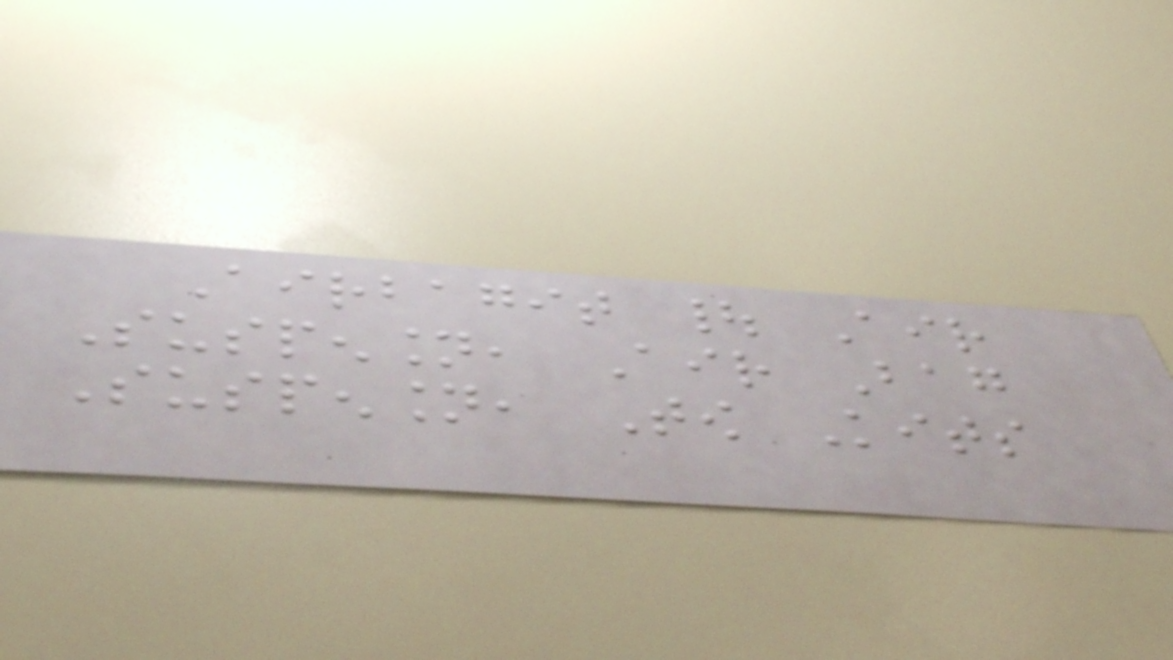Airbagit | Air
Suspension, Air Bag
Suspension, Tow Kits
